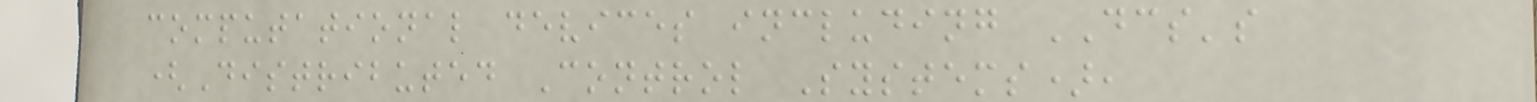computational devices including DCS's
(Distributed Control Systems),
